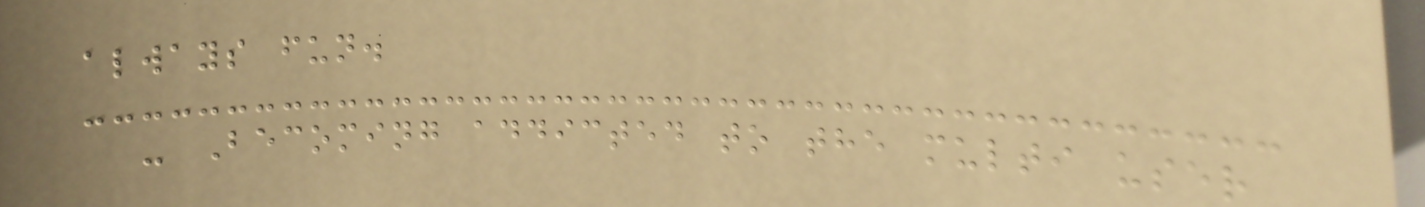always fun.
- Becoming addicted to the multi user
